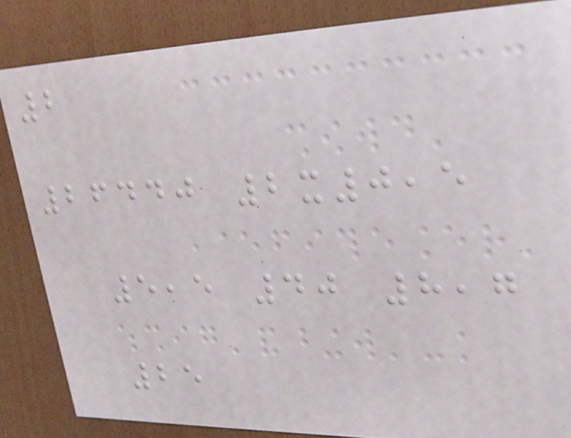2
26440 2x0,5
5,5 40 8,7
25
